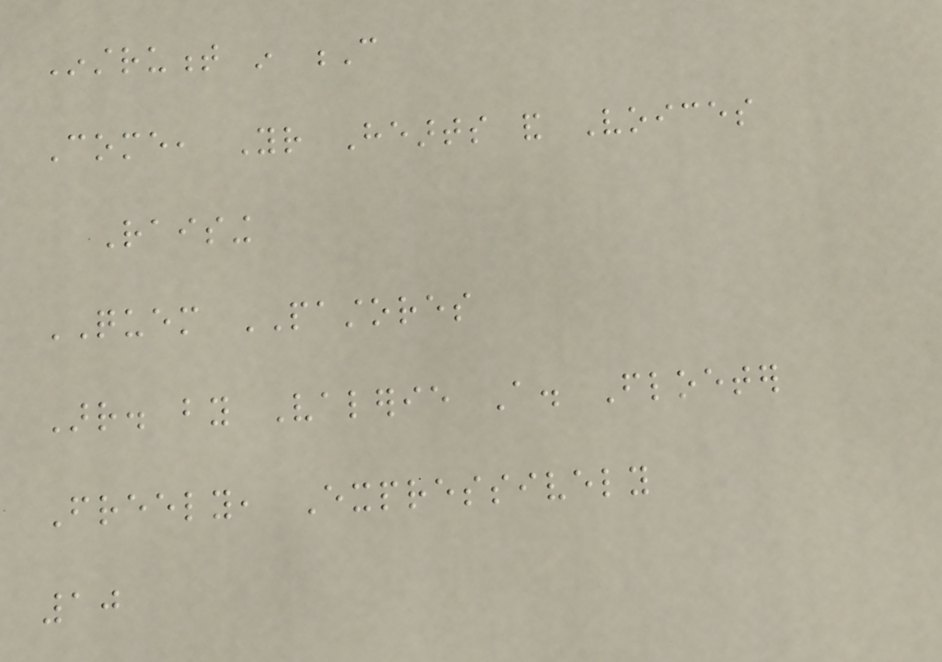Instrument in C
Come, Your Hearts and Voices
Raising
QUEM PASTORES
Arr. by Valerie A. Floeter
Freely, Expressively
10
